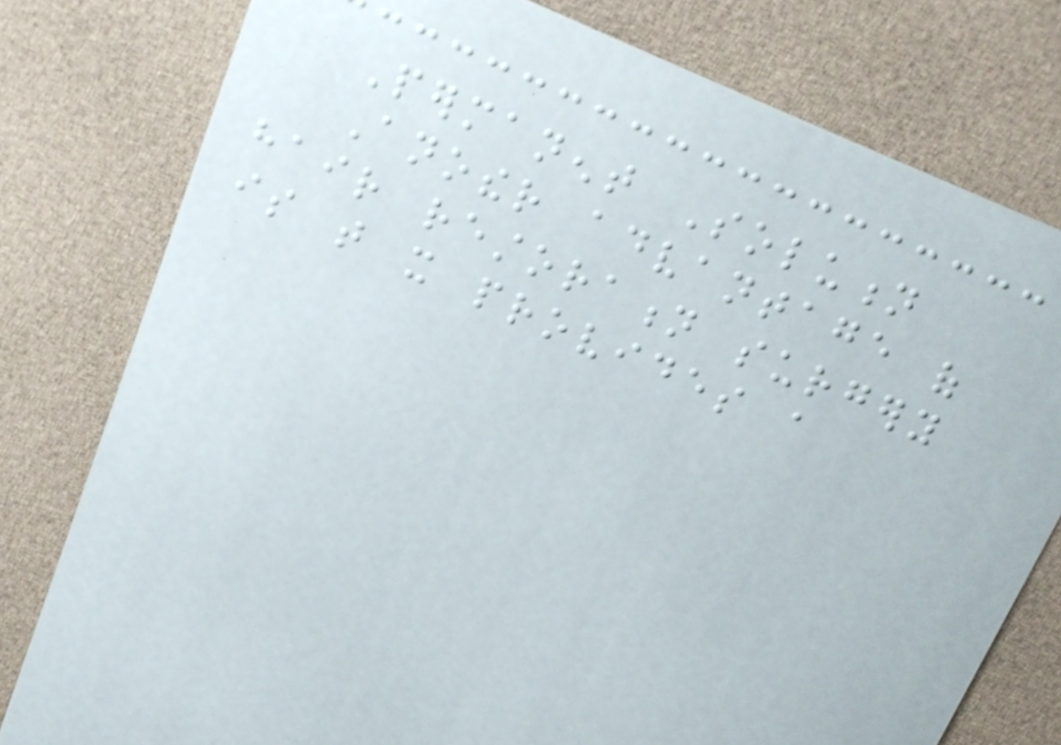Permanent Solution
Another advantage of
hair restoration surgery
is that it provides a
